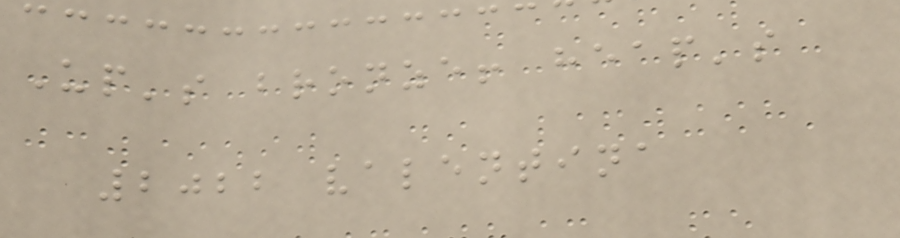Up's bronze! heap's
2022 valentina
